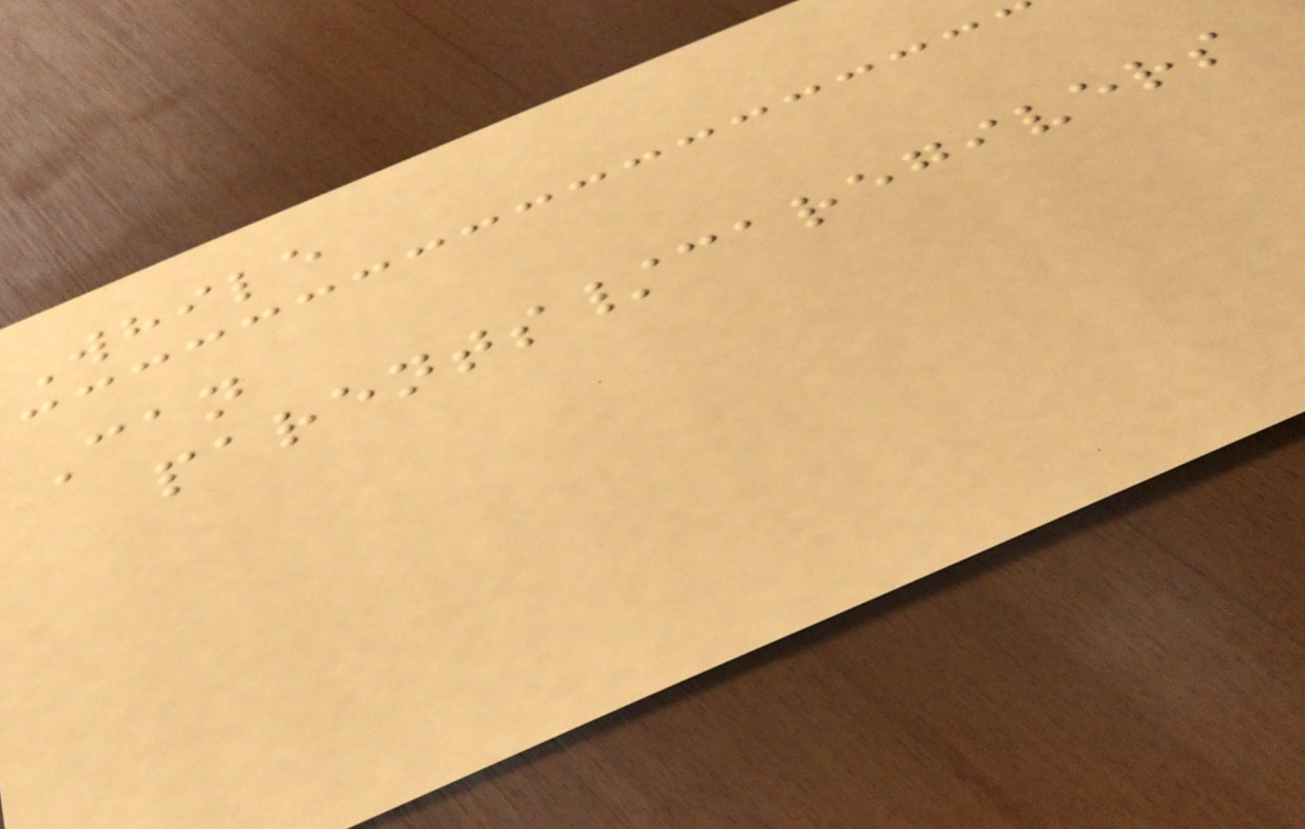While
Can
parents/caregivers
